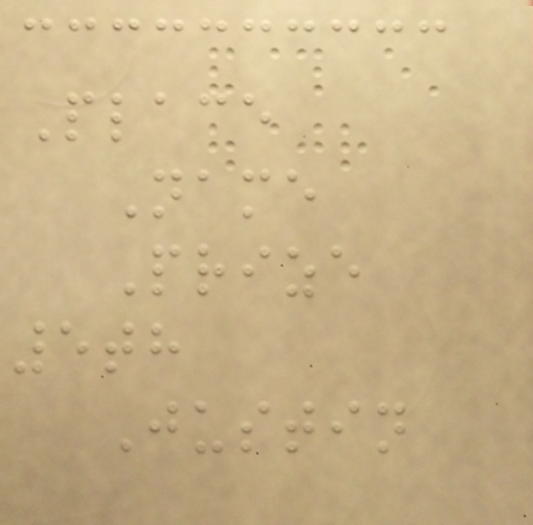Place
Name
Prize
5th
Justin
